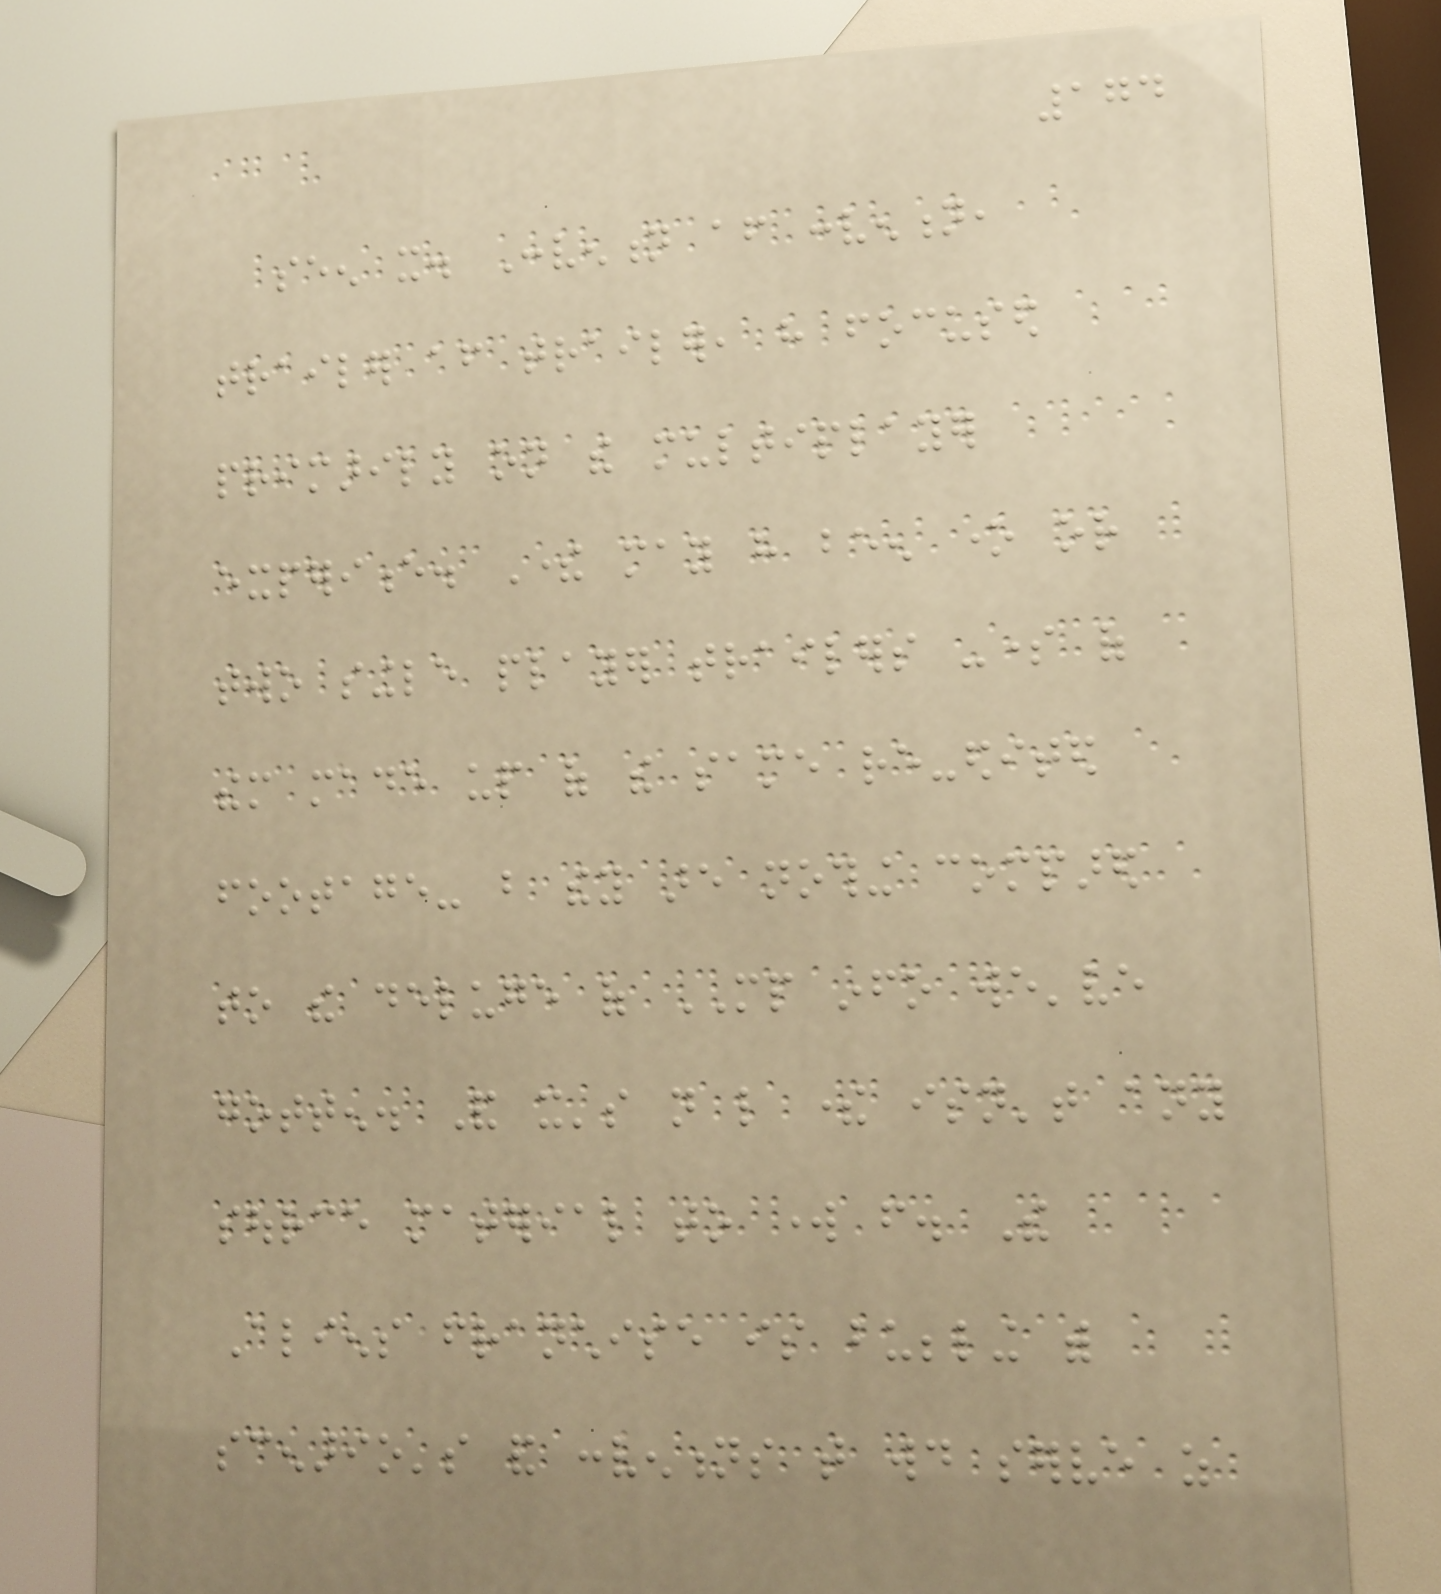174
seen it. Convention after convention,
trailer after trailer, have focused
primarily on the multiplayer
experience. There may have been one or
two single player trailers -some of
them made up of the same re-edited
footage- but they are nothing compared
to the deluge of MP info we've
gotten. And it's not like there isn't any
source material to work from. The
Aliens franchise is bubbling with
scenario's and conventions that would serve as
